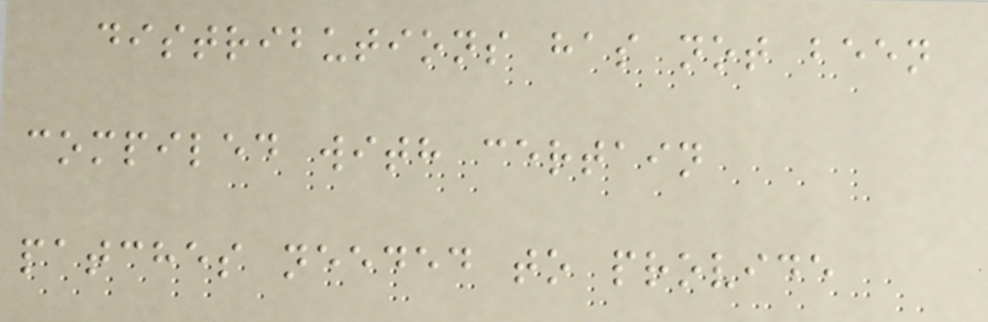distributions has not been
compiled with certain
patches needed to provide
